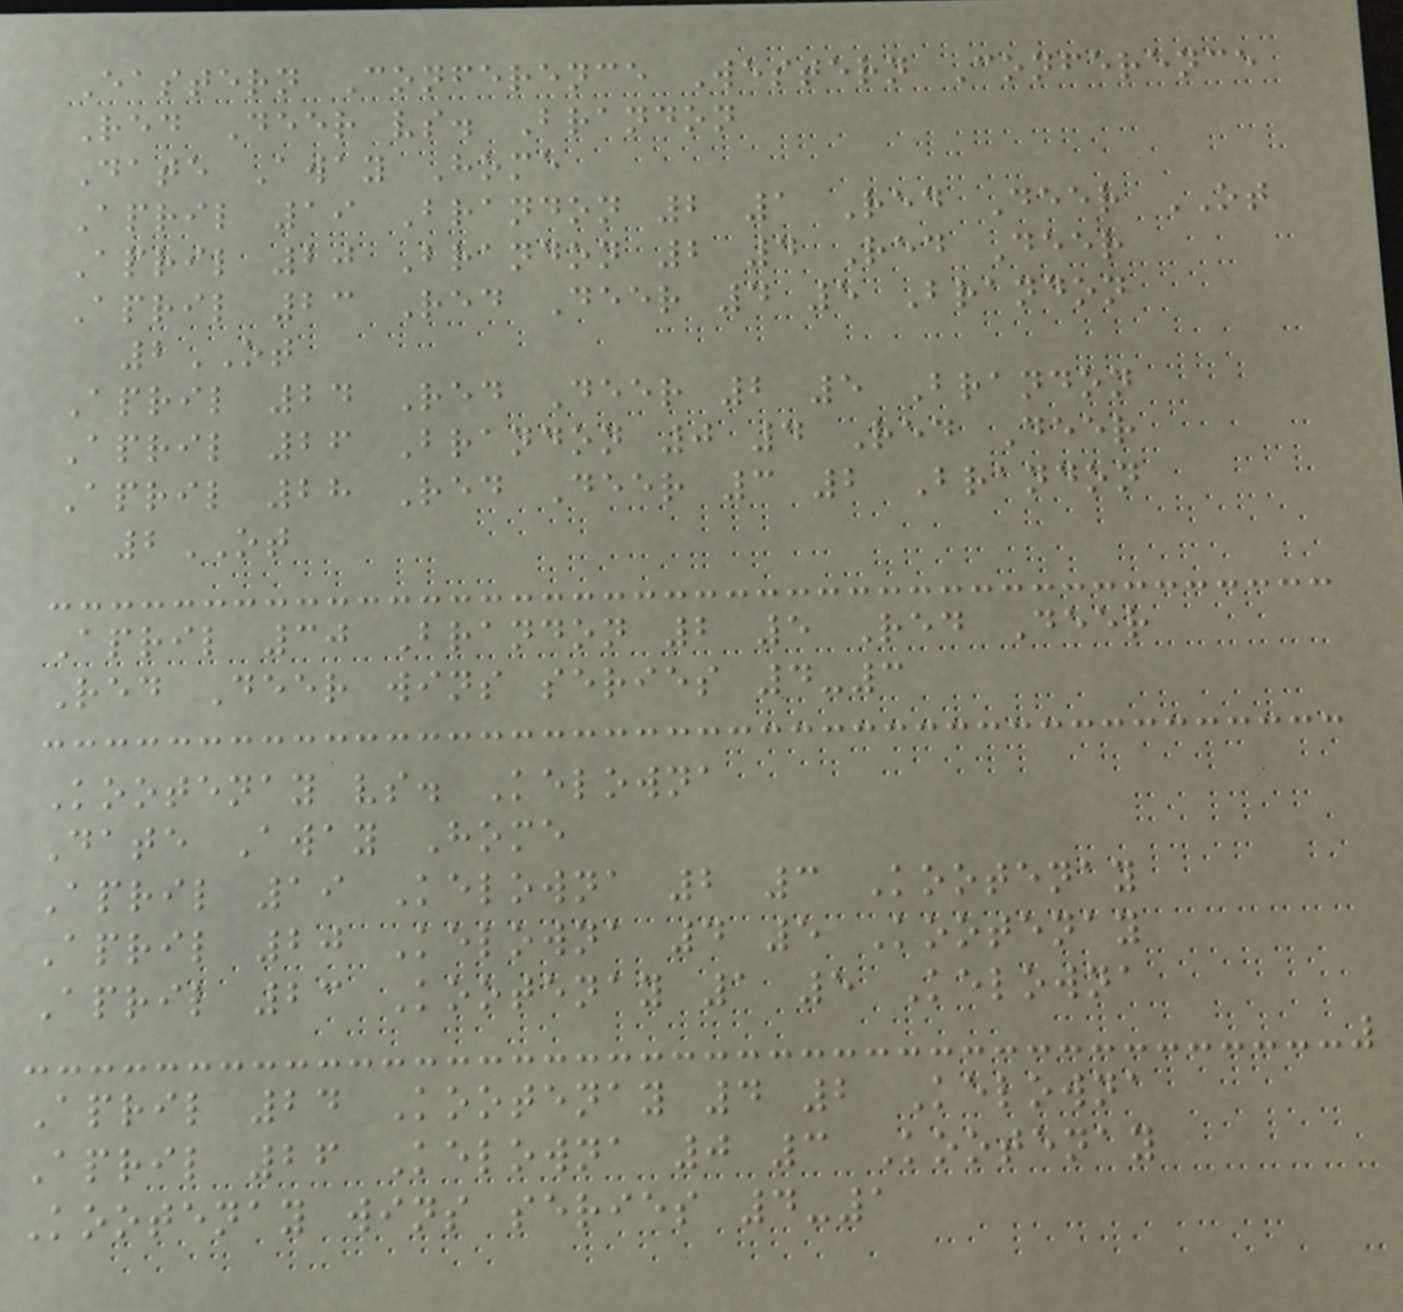Eastern Conference Western Conference
Red Deer vs. Brandon
Date Away Home
April 19 Brandon 2 1 Red Deer OT
April 20 Brandon 2 4 Red Deer
April 23 Red Deer 4 5 Brandon
2OT
April 24 Red Deer 2 5 Brandon
April 26 Brandon 0 4 Red Deer
April 28 Red Deer 3 2 Brandon
2OT
April 30 Brandon 2 5 Red Deer
Red Deer wins series 4-3
Kootenay vs. Kelowna
Date Away Home
April 19 Kelowna 2 3 Kootenay
April 20 Kelowna 4 5 Kootenay
April 23 Kootenay 1 5 Kelowna
April 24 Kootenay 4 2 Kelowna
April 26 Kelowna 0 3 Kootenay
Kootenay wins series 4-1
